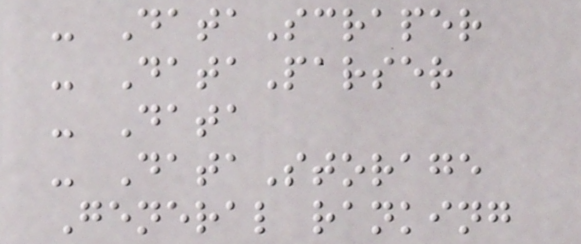- DataScraper
- DataParser
- Data
- DataStorage
General ranking
